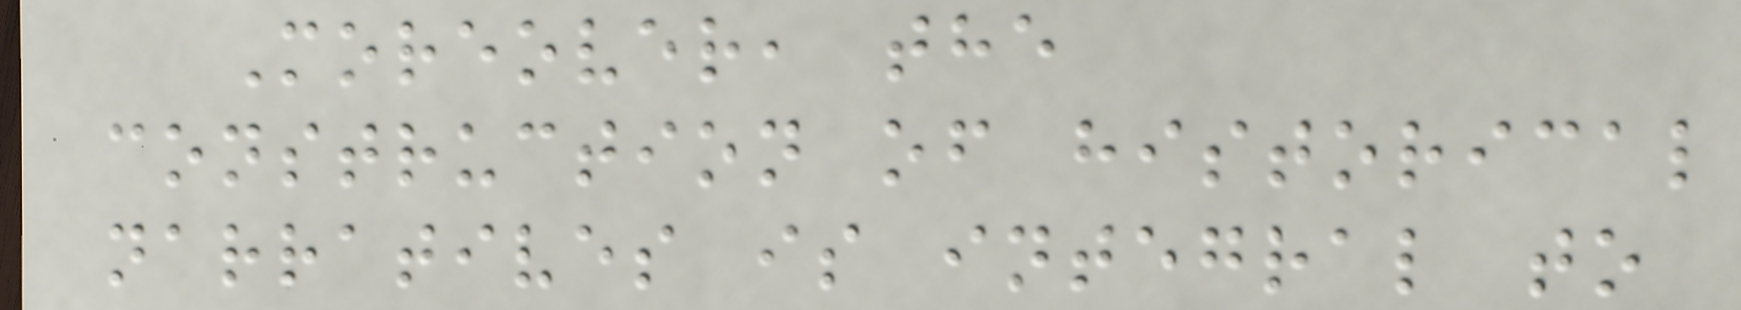Moreover, the
construction of historical
narratives is integral to
